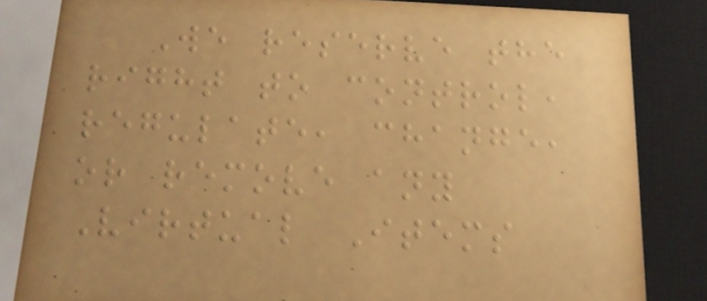We reserve the
right to control,
regulate, change,
or remove any
Virtual Items
